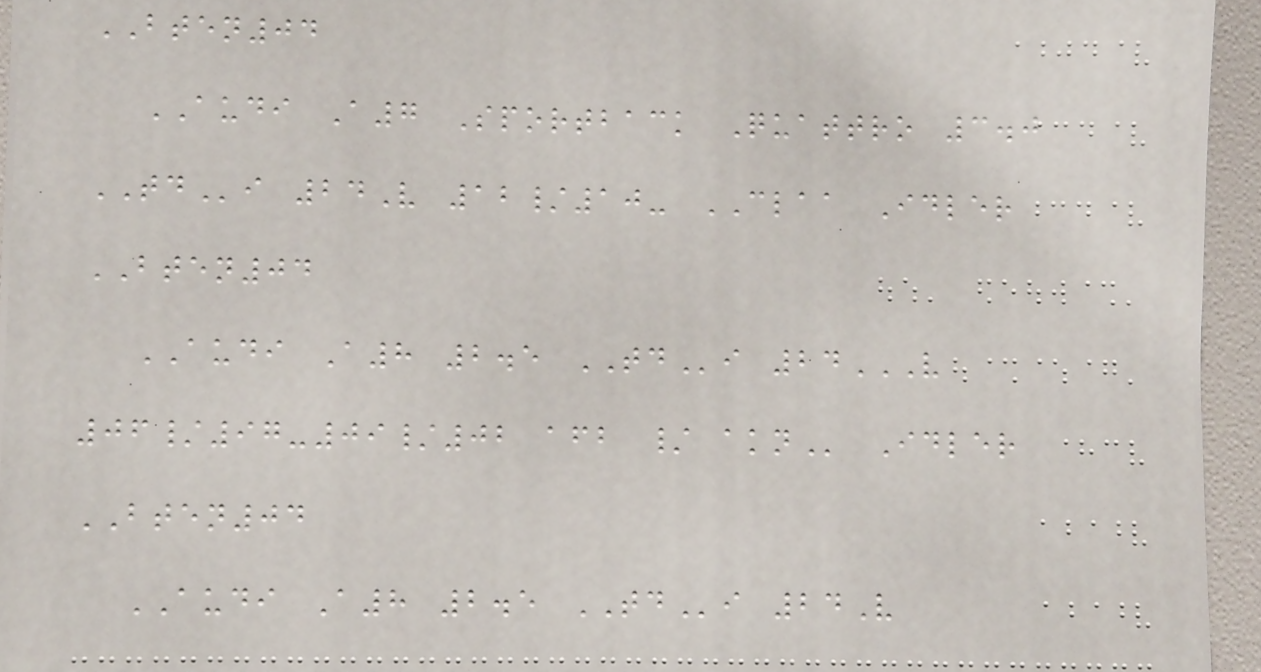BTEN04
AUDI A7 Sportback Quattro 3.0
TDi 24V 12/10- CLAA Idler
BTEN04
AUDI A8 2.5 TDi 24V
06/97-09/02 AFB / AKN Idler
BTEN04
AUDI A8 2.5 TDi 24V
